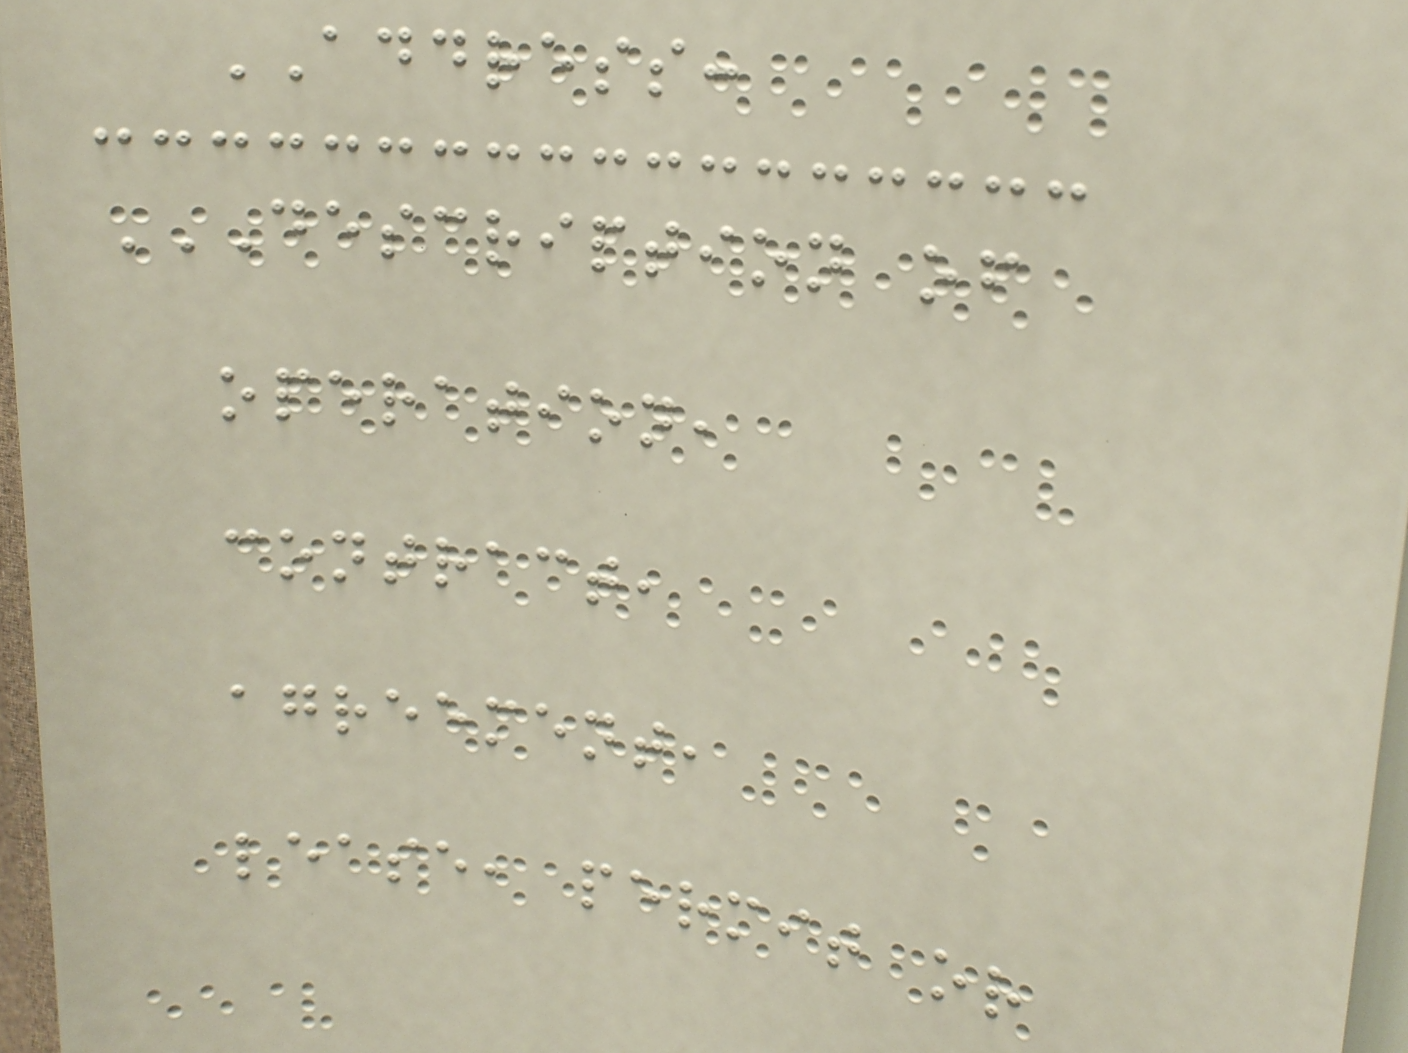ADDRESS:
DESCRIPTION OF
OPERATION,
CONTRACT,
AGREEMENT,
LEASE, PERMIT OR
